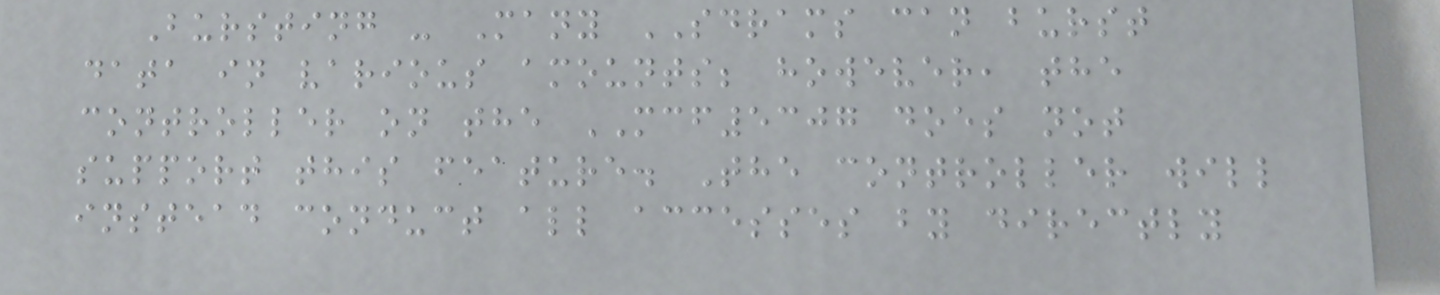Bursting - Many SDRAMS can burst
data in various amounts; however, the
controller on the MCF5307 does not
support this feature. The controller will
instead conduct all accesses by directly
